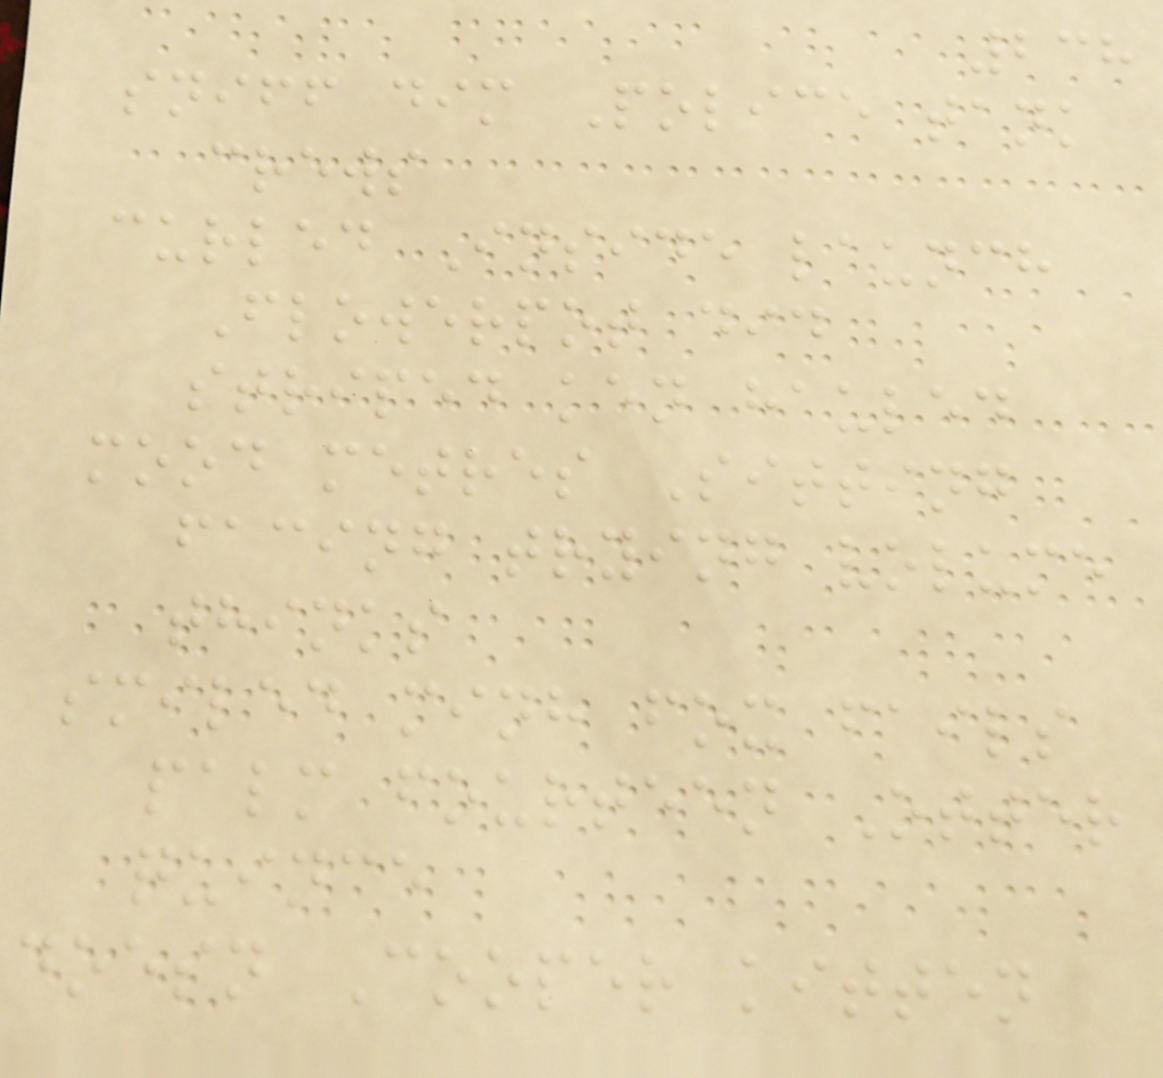238
sniff dim Police tank
crews
curled Inside launch
Flowerpot did
striped ken hauled
mood metres Sitting
facing trying volume
thinks
smiled minh fox fails
palm fourteen Otter
quince
doesn Cooper kitten
